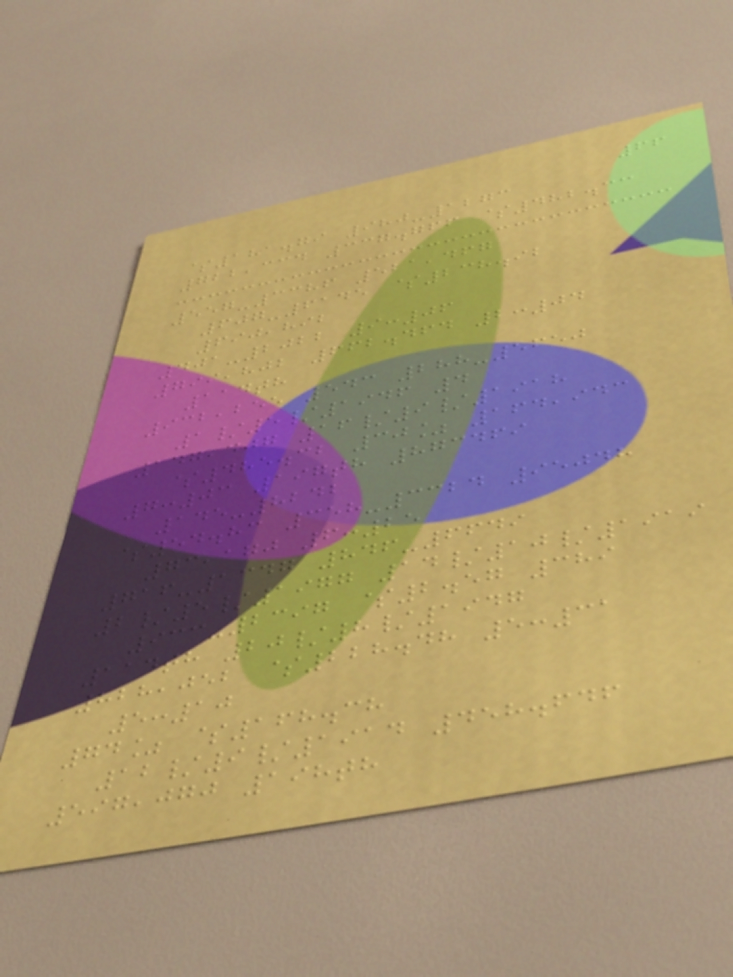66
$181.79 980-1273
722,334 337.766 $482.33
557-3386 521,467
607-6145 $238.92
690,892
401-2022 9:06
799,802 662.464 2:04
114th
932,255 543 288-5650
1/5/1946 4
147,407 16/9/1918
$485.32 30% 164,943
7:03 197th 873469
145-8242
$54.83 358-3324 95048
73,170 6:25
716-1347 846-6649
2/5/1977 14/10/1919
933-2397 $2.57 389
114th 20/8/1947
828,052 $228.48 5:31
5:10
74% $168.38
12/9/1914 458.646
597,070 198th
